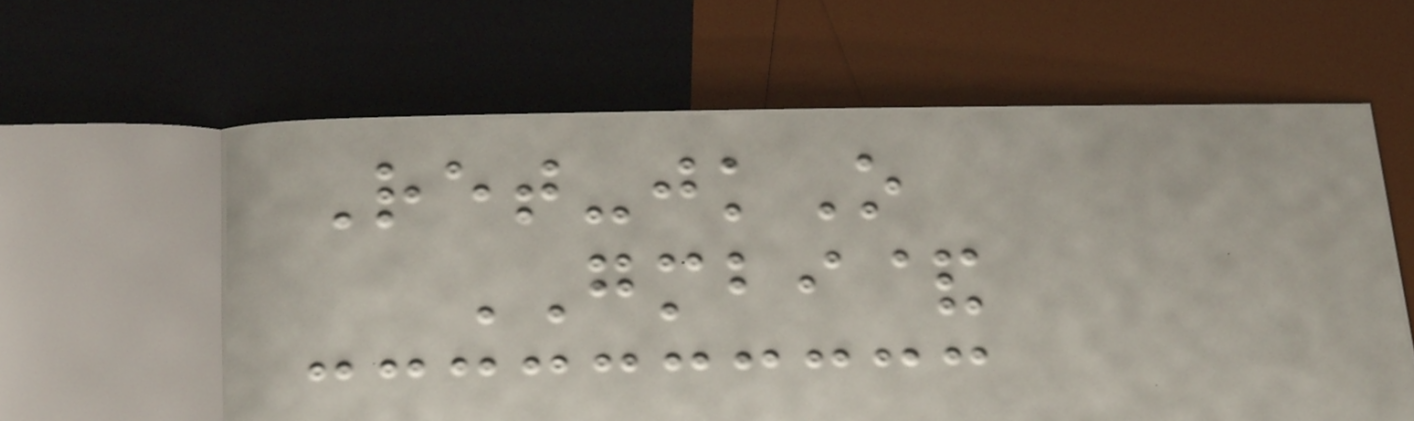Ret-jkO
GMBI&
